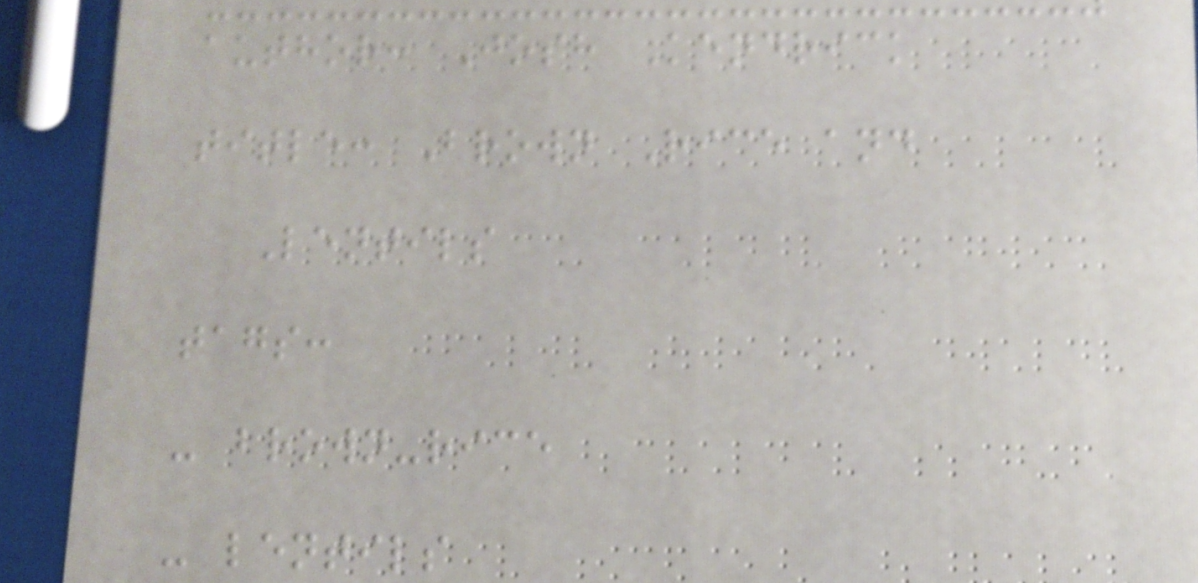author: Josh Kendrick
title: Brown Rice and
Lentils
tags:
- brown-rice
- lentils
